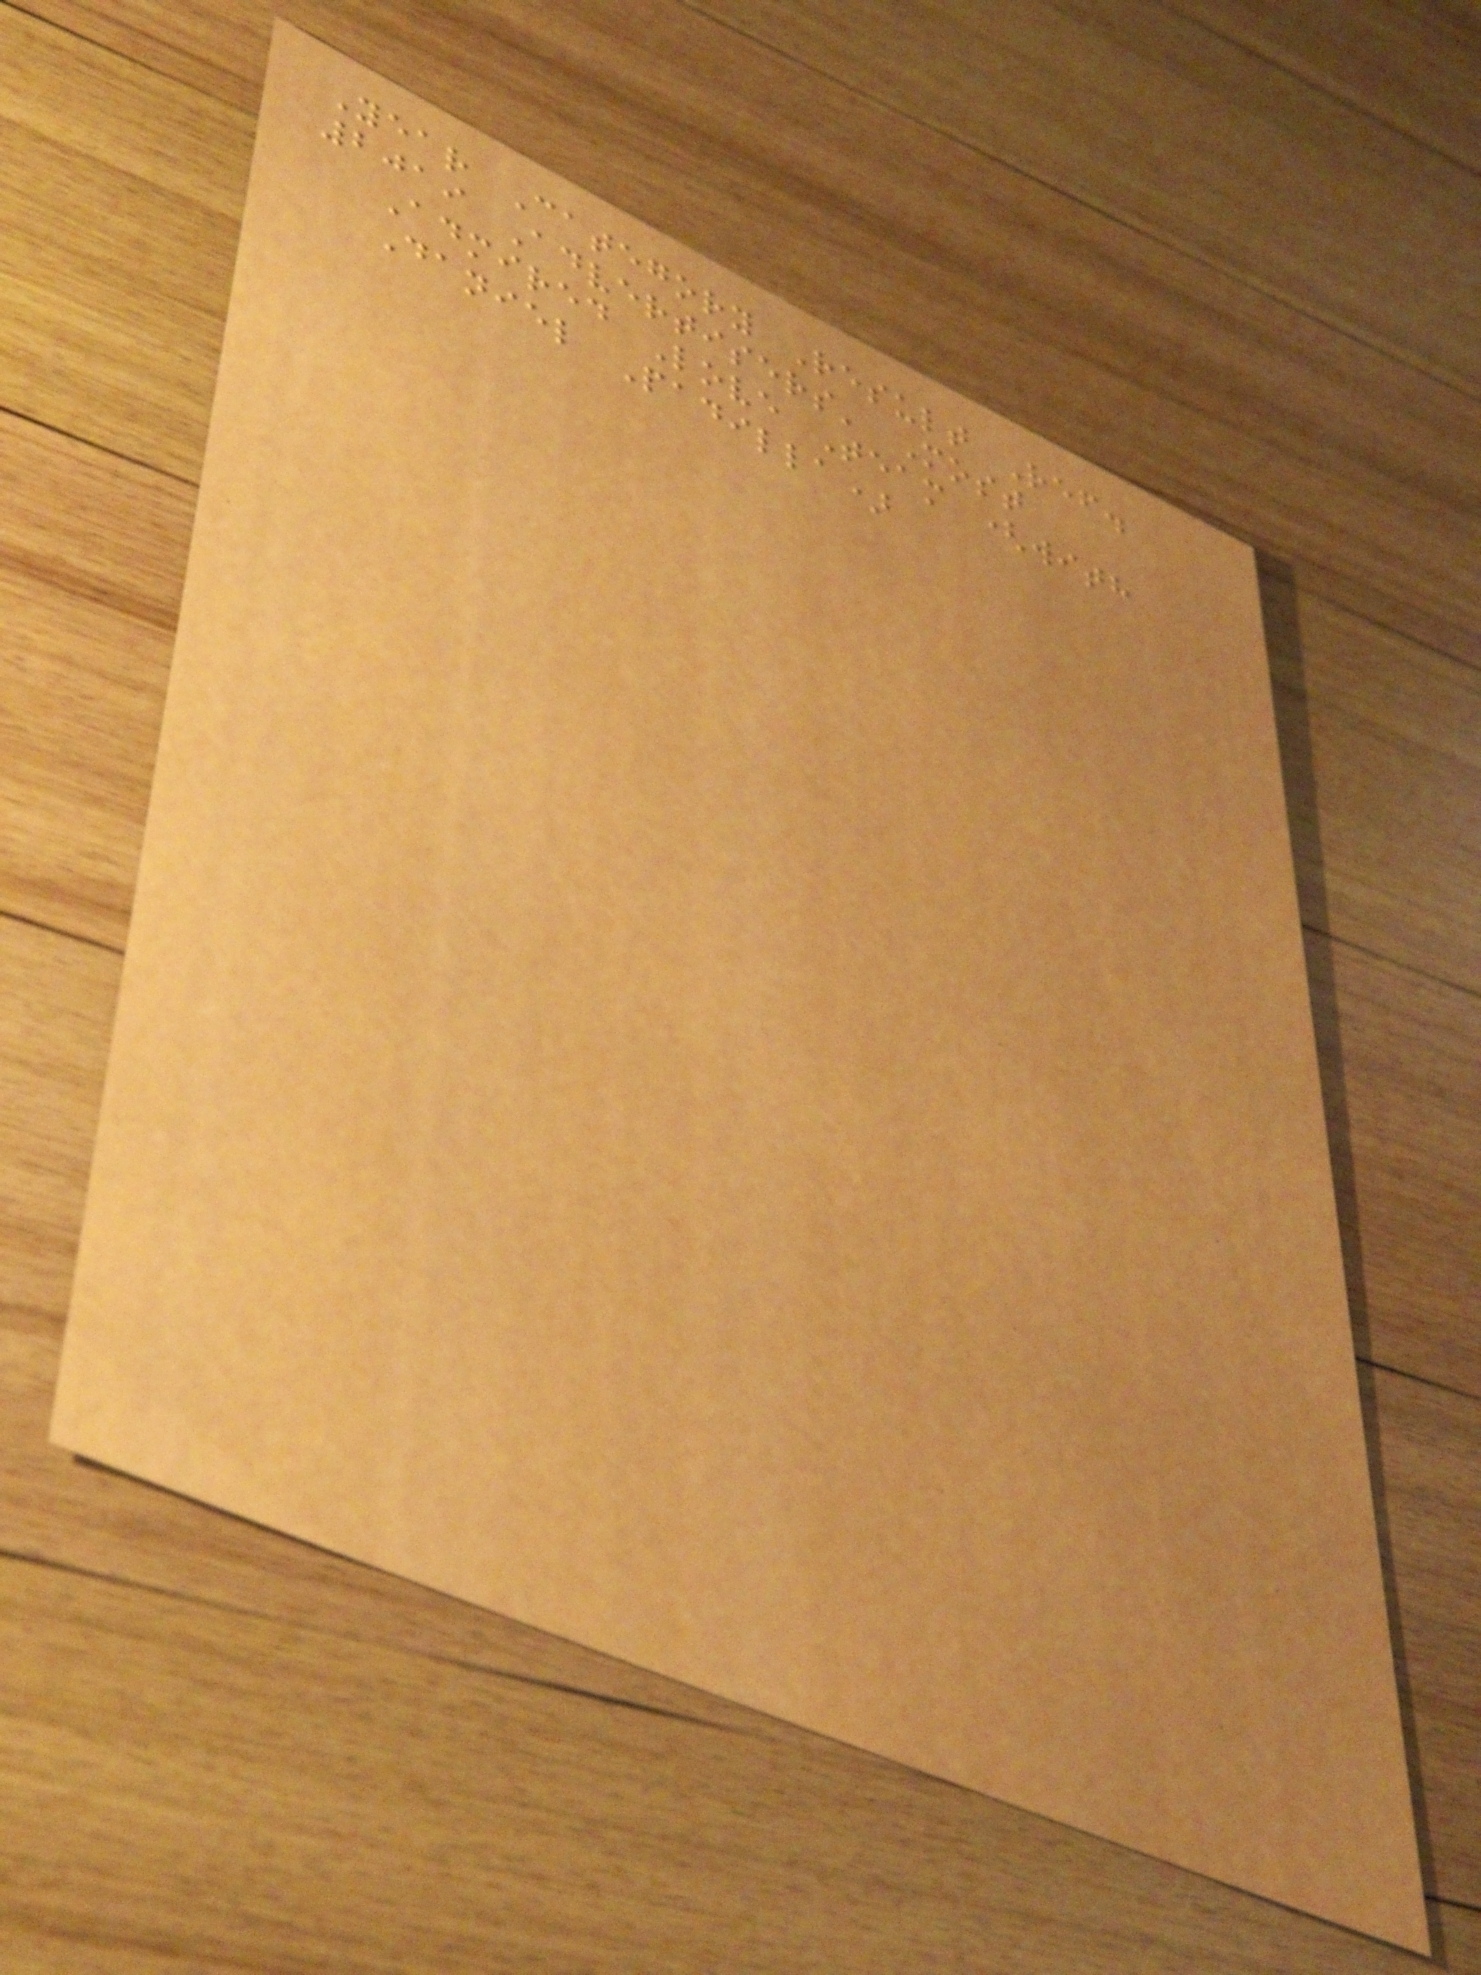Year Category Result Ref.
2019 Advertisers' Most
Admired Love Team (with
Daniel Padilla)
